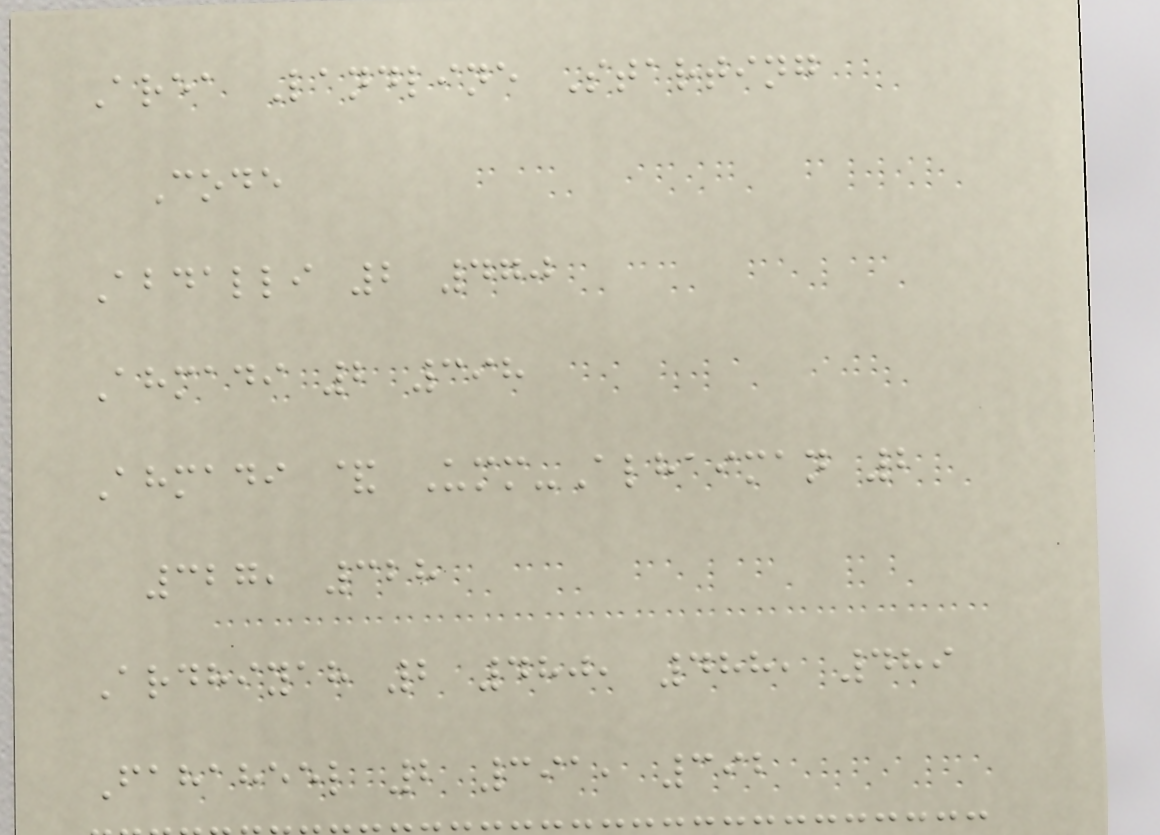Area Landline Starting
Code
Abdalli 2 470
Ahmadi 2 398
Ahmadi & Umm-Alhaiman 2
327, 328
Ardhiyah 2 480, 488, 489
Fahaheel 2 391, 392
